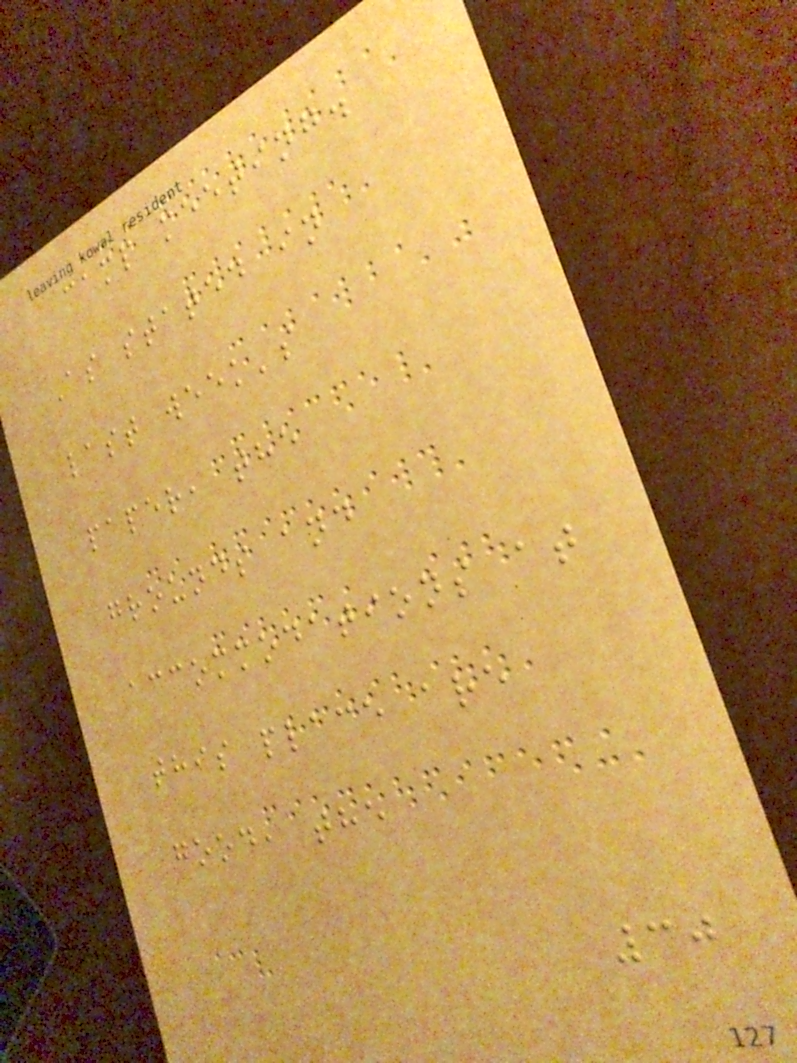camp meeting.
As stated in
last week's
paper, the
grounds and
accommodations at
this place are
good, the
30
